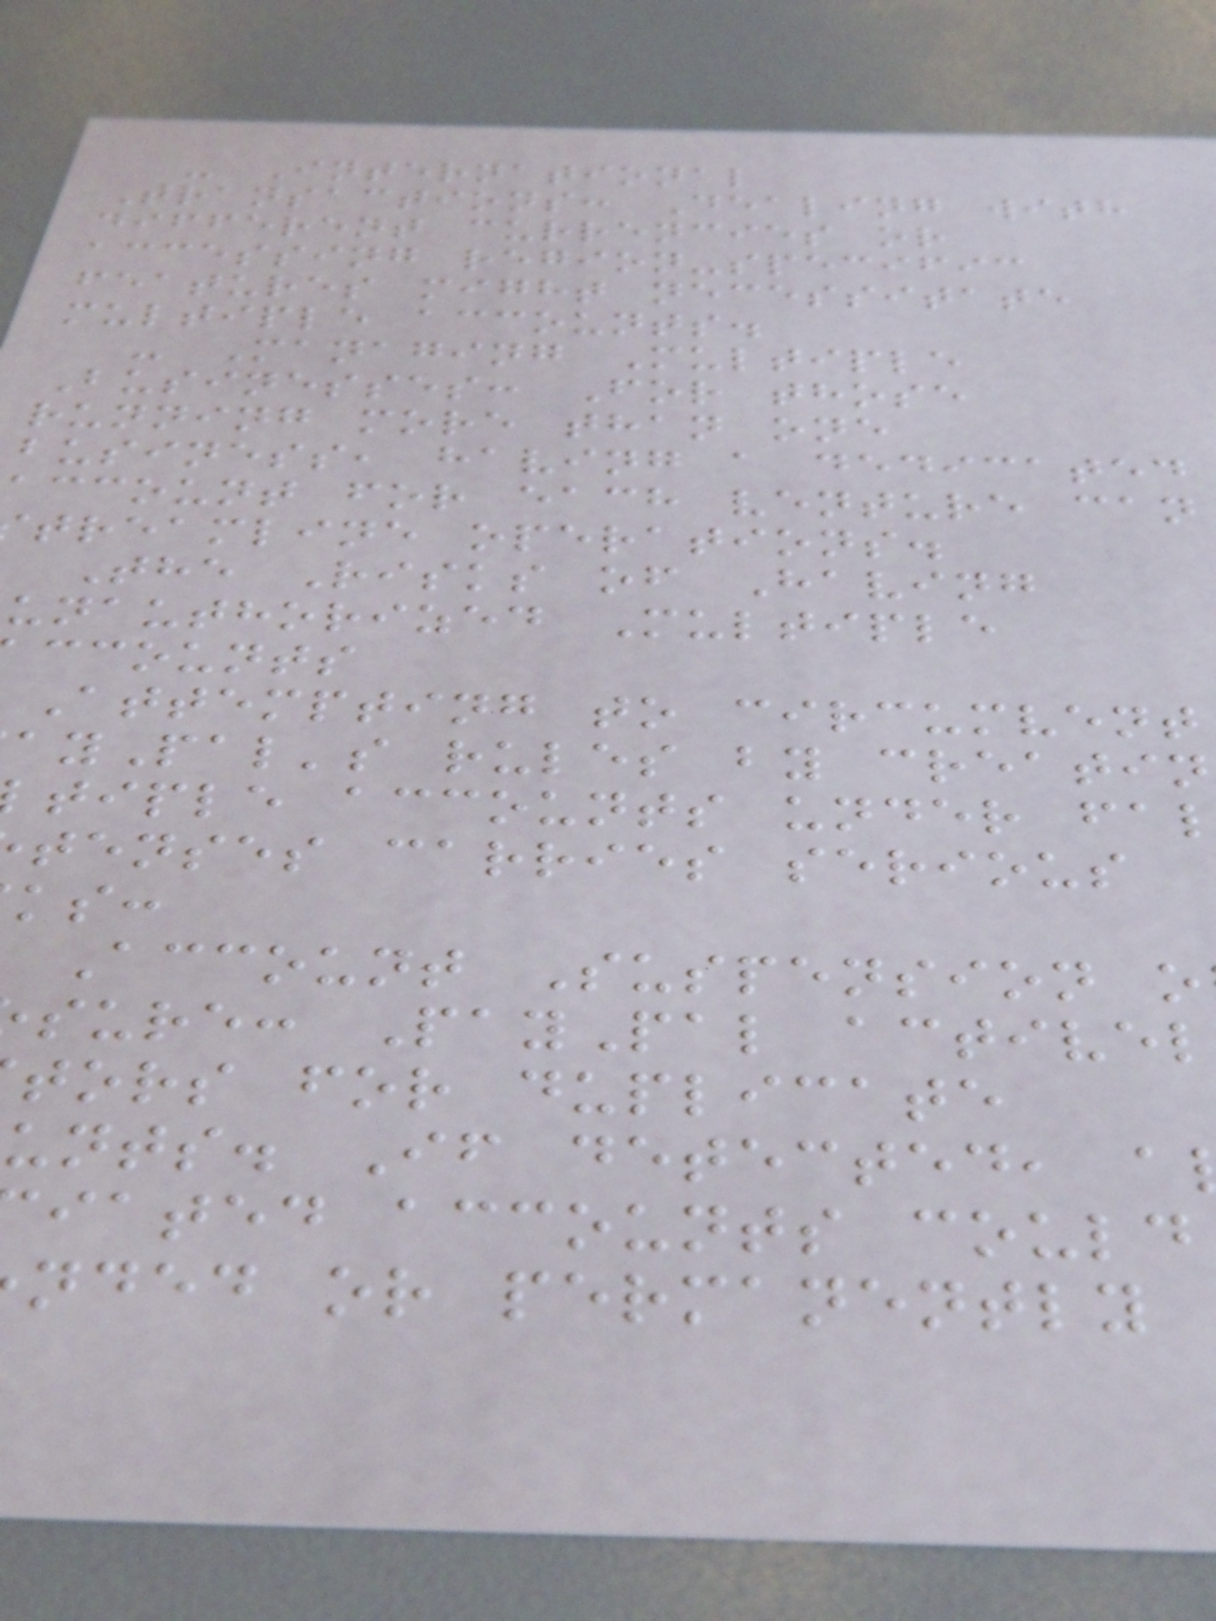- International
Transactions: Dealing with
different currencies or
accessing region-specific
features might necessitate
multiple accounts.
- Managing Multiple
Businesses: For those
running more than one
business, having a dedicated
account for each venture can
treamline operations.
The Risks of Having
unauthorized Multiple
ccounts
Attempting to circumvent
ayPal's rules by creatin
tiple accounts under fa
tenses carries serious
Account Suspension o
sure: PayPal activel
tors for duplicate
unts. If detected, a
iated accounts could
nded or permanently
